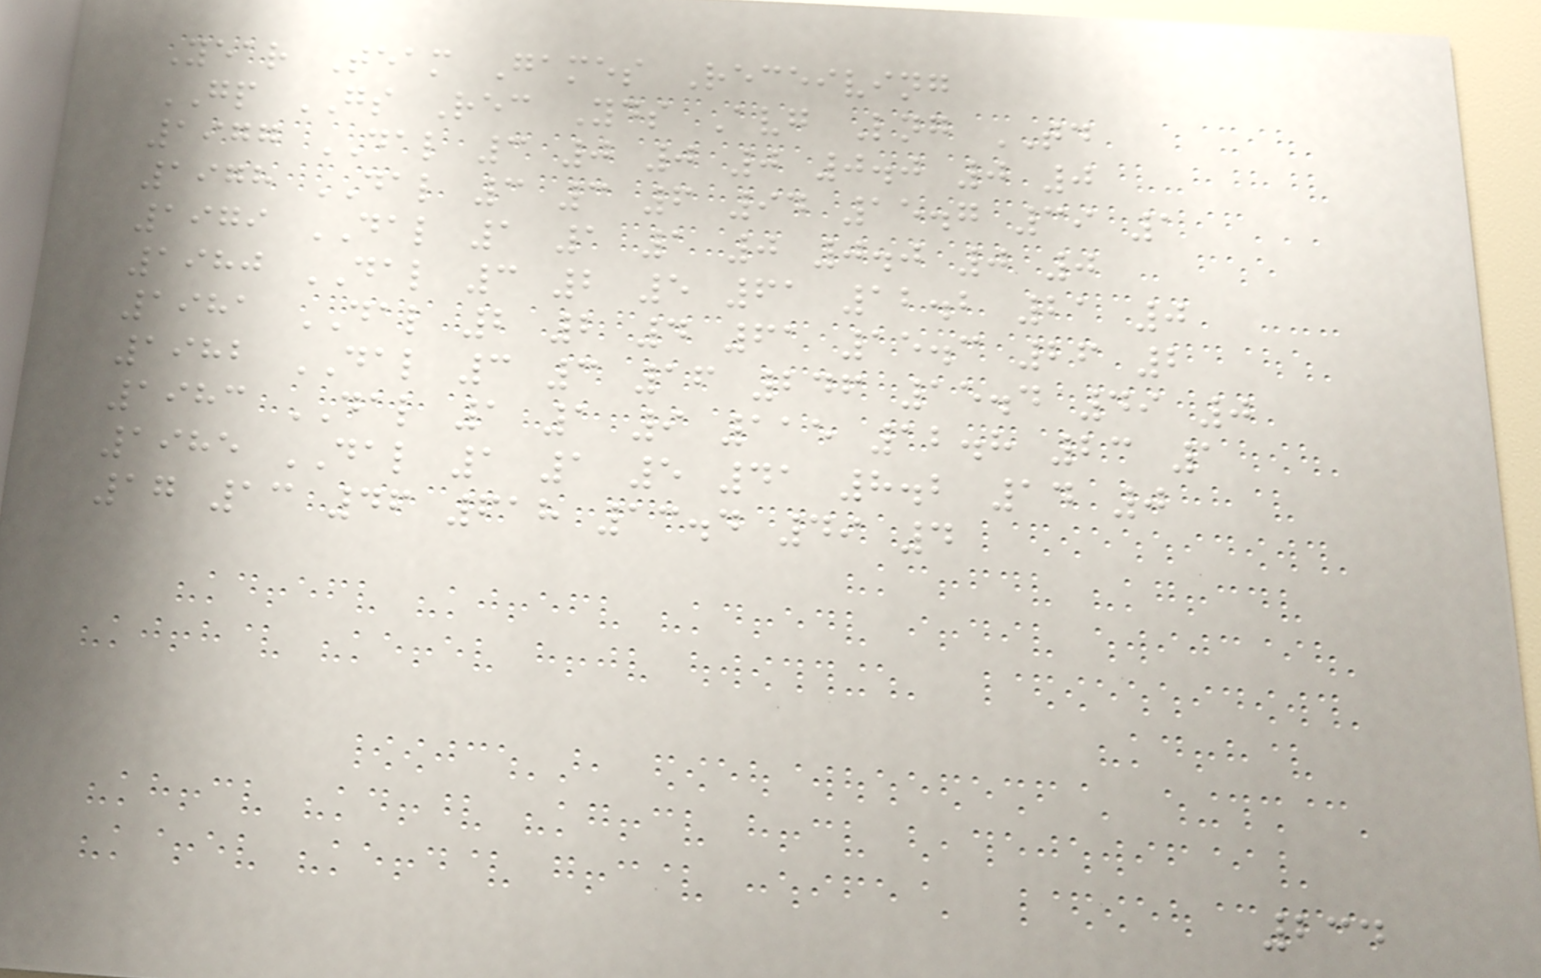Year Team Games Receiving
GP GS Rec Yds Avg Lng TD
1977 DAL 3 0 0 0 0.0 0 0
1978 DAL 3 3 6 94 15.7 39 1
1979 DAL 1 1 1 0 0.0 0 0
1980 DAL 3 2 5 61 12.2 21 0
1981 DAL 2 2 4 61 15.3 26 2
1982 DAL 3 3 16 246 15.4 49 0
1983 DAL 1 1 9 115 12.8 23 1
1985 DAL 1 1 5 41 8.2 14 0
17 13 46 618 13.4 49 4
234
